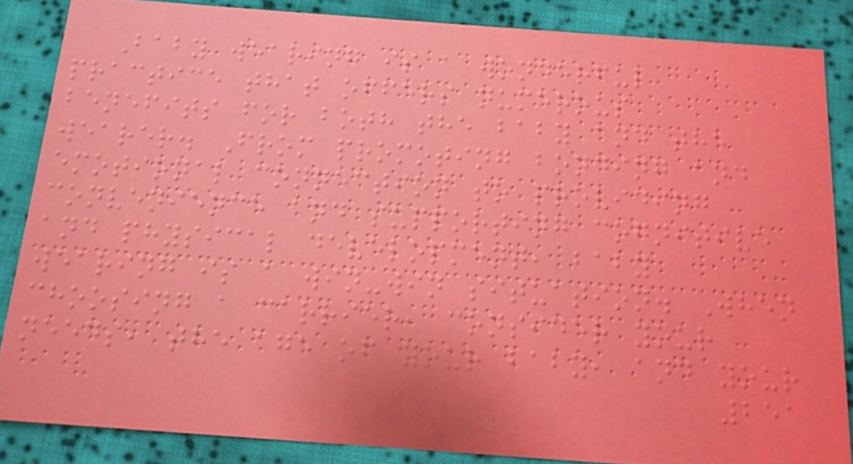Baby wearing is a wonderful
practice that offers numerous
benefits for both the baby and the
wearer. From promoting bonding and
emotional connection to providing
convenience and supporting cognitive
and physical development, baby
wearing is a win-win situation. When
choosing a carrier, consider your
needs, the age of your baby, and your
251
